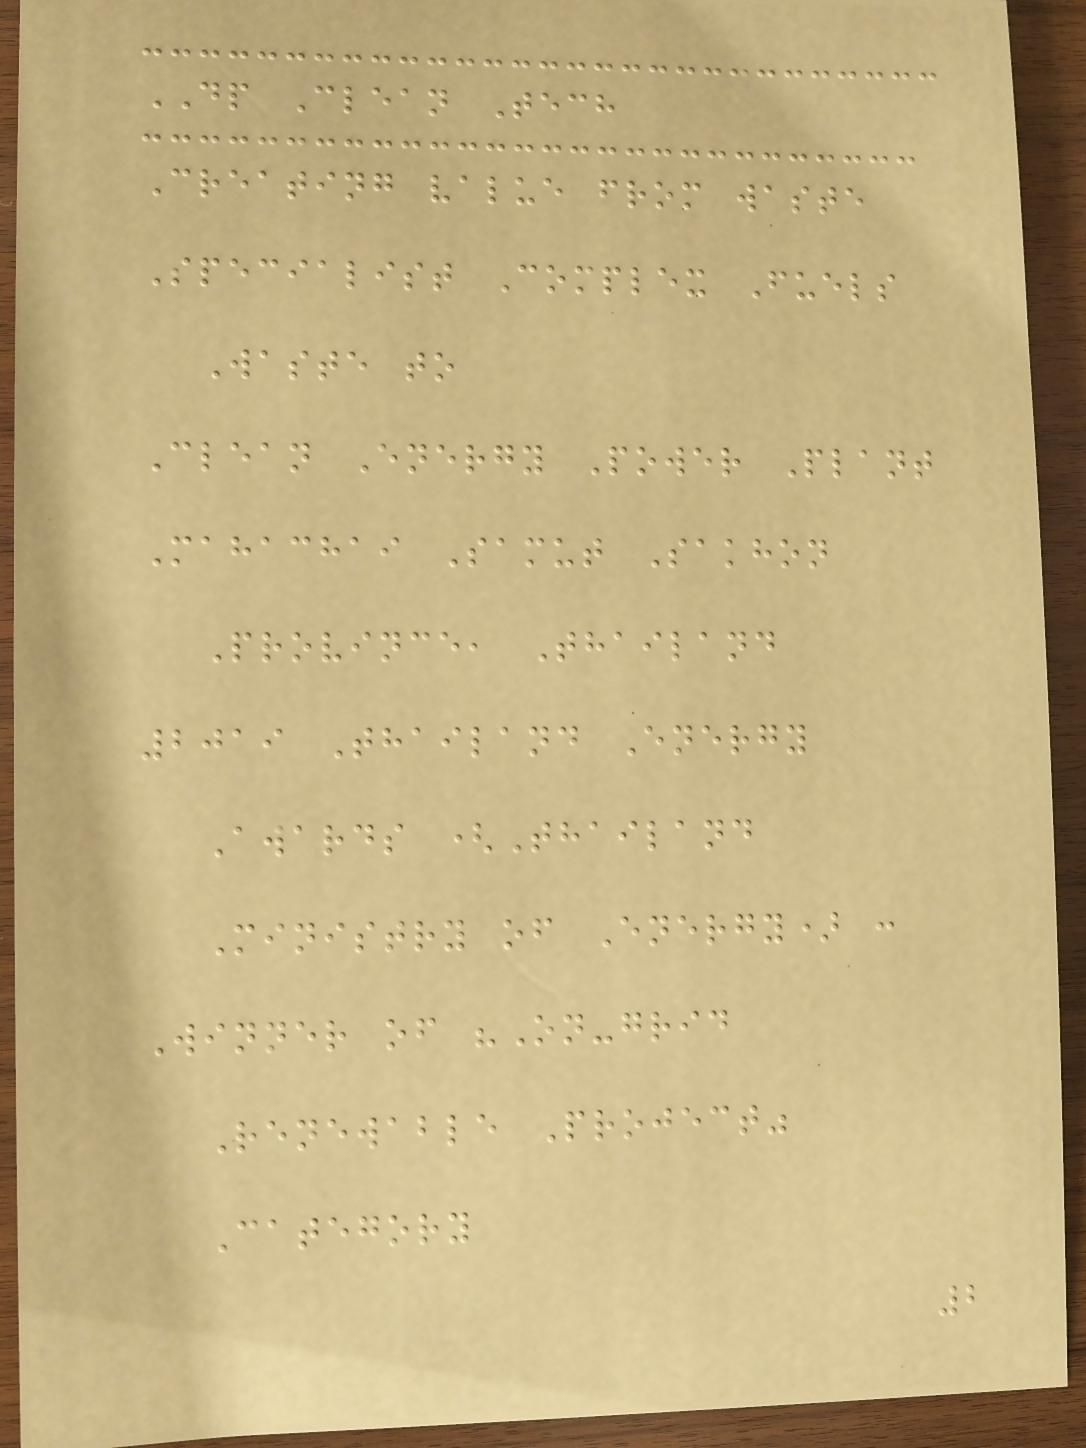DP Clean Tech
Creating value from waste
Specialist Complex Fuels
Waste to
Clean Energy Power Plant
Mahachai Samut Sakhon
Province, Thailand
2019 Thailand Energy
Awards (Thailand
Ministry of Energy) :
Winner of "On-grid
Renewable Project"
Category
2
